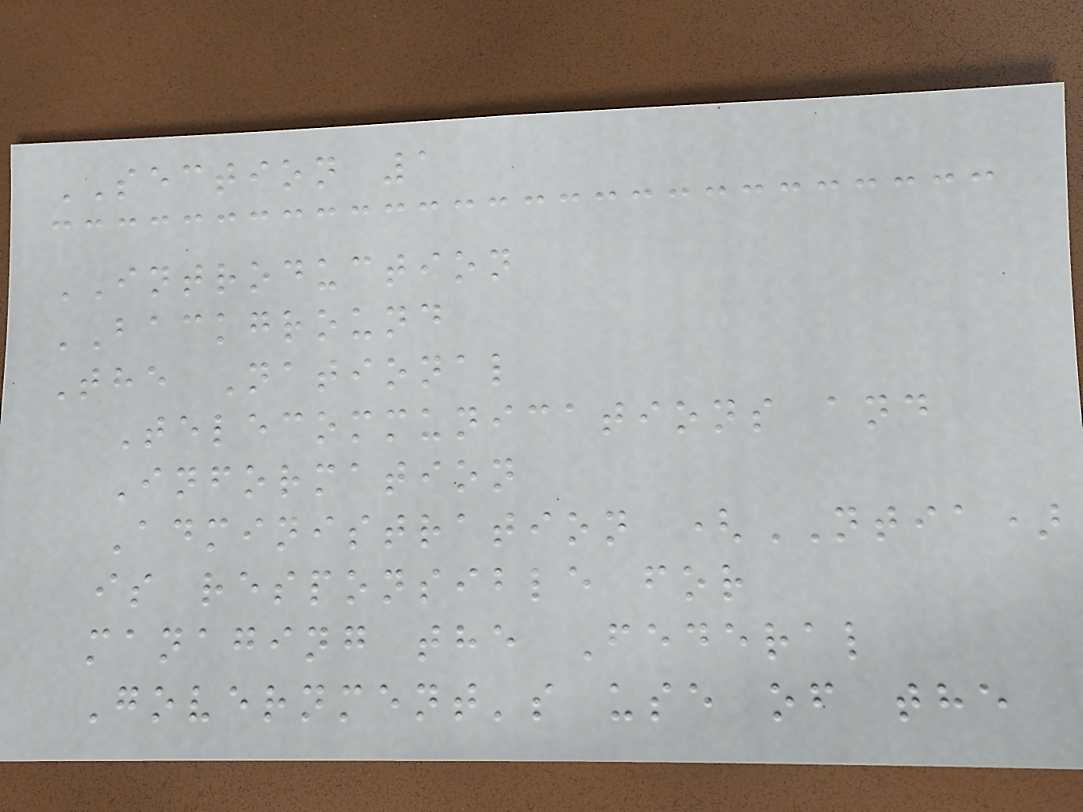SECTION 1
INTRODUCTION
BACKGROUND
The National
Telecommunications and
Information
Administration (NTIA)
is responsible for
managing the Federal
Government's use of the
